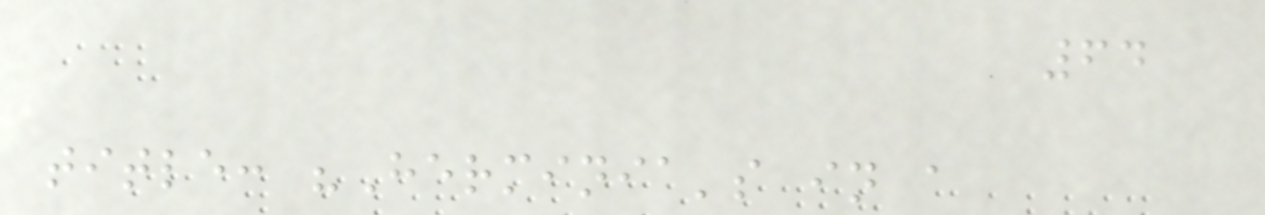64
title: "Herminia's in a
